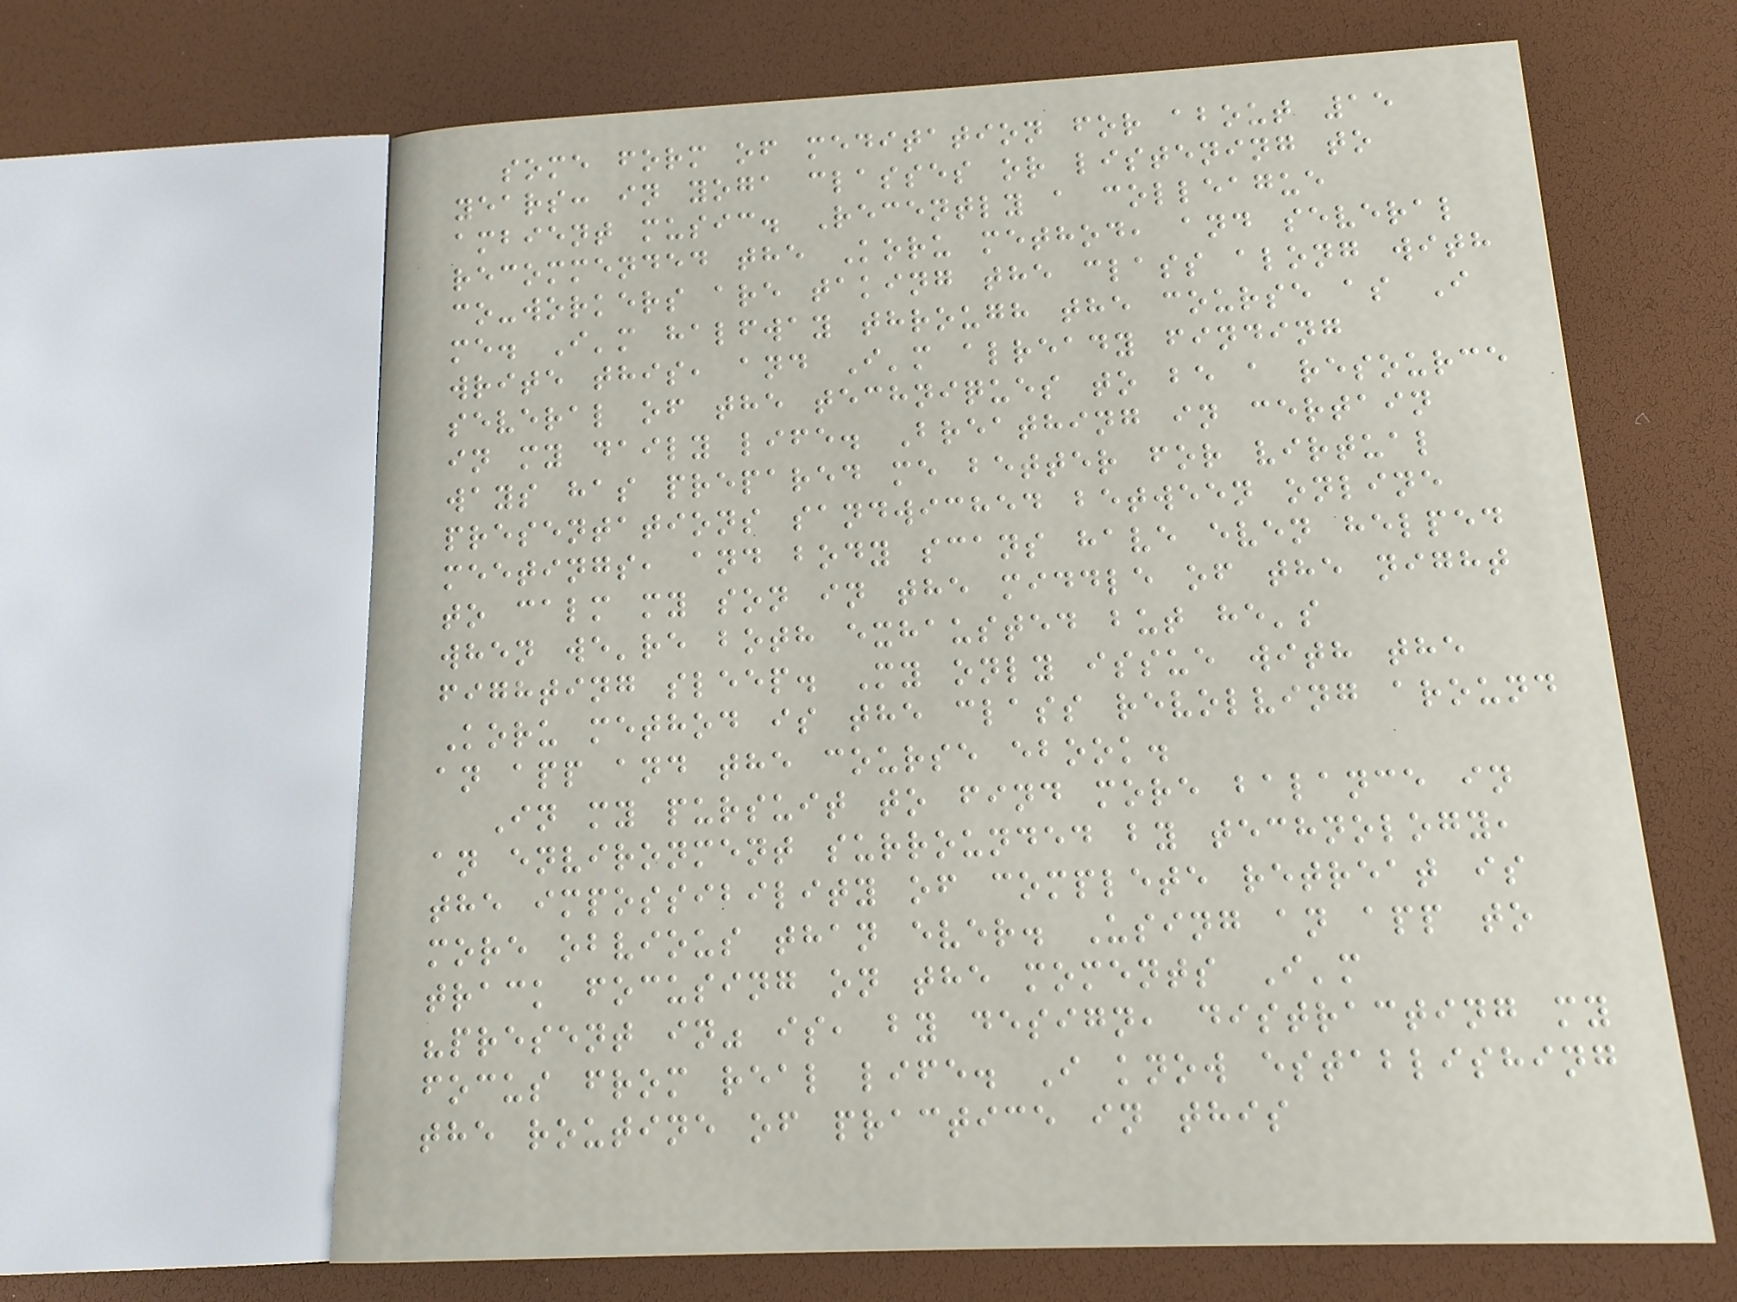some form of meditation for about 15
years: in yoga classes or listening to
ambient music. Recently a colleague
recommended the Koru method, and several
co-workers are taking the class along with
me. I'm halfway through the course as I
write this, and I'm already finding
several of the techniques to be a resource
in my daily life. Breathing in certain
ways has prepared me better for virtual
presentations sandwiched between online
meetings, and body scans have even helped
to calm my son in the middle of the night
when we're both exhausted but he's
fighting sleep. My only issue with the
Koru method is the class revolving around
an app and the course ebook.
In my pursuit to find more balance in
an environment surrounded by technology,
the impossibility of complete retreat is
more obvious than ever. Using an app to
track focusing on the moments I'm
"present in" is, by design, distracting my
focus from real life. I know establishing
the routine of practice in this
